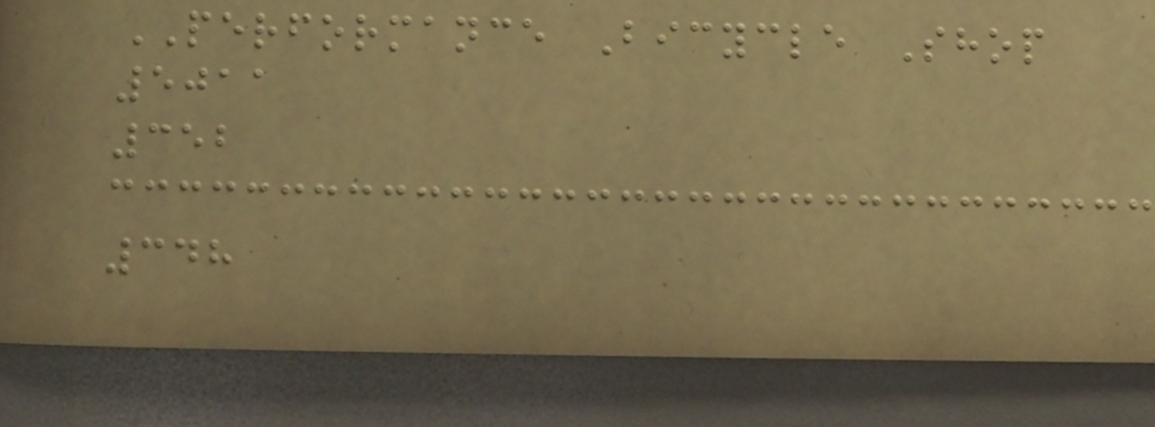PERFORMANCE Bicycle Shop
5011
352
348
